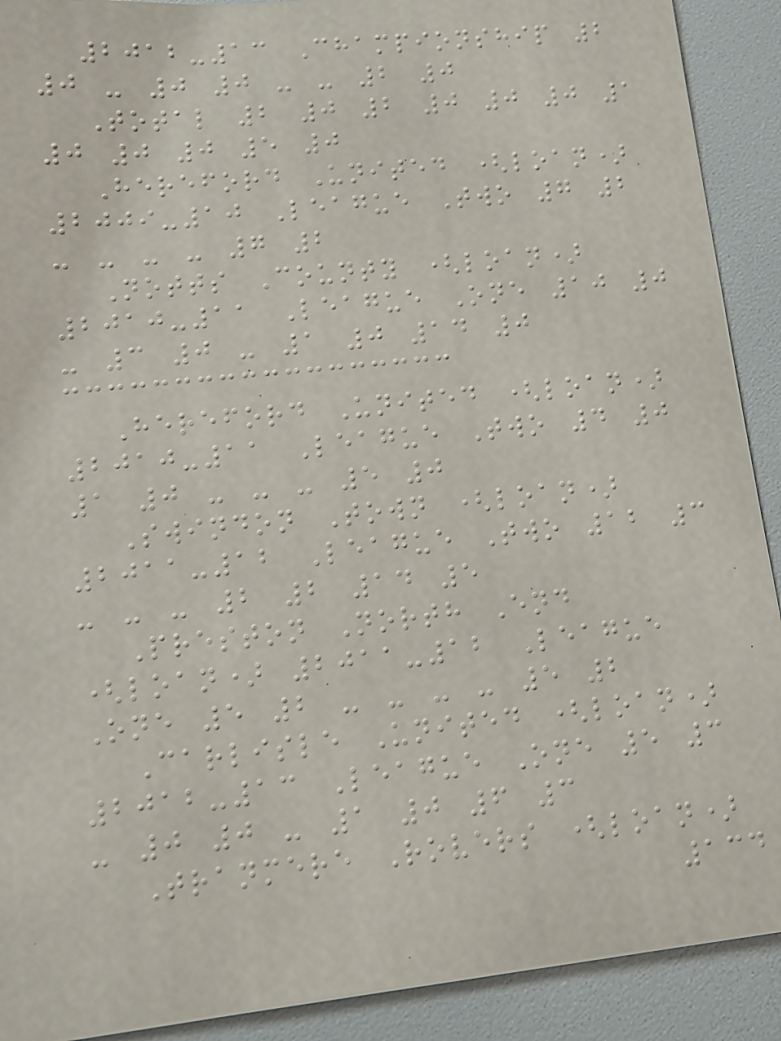2012-13 Championship 2
0 - 0 0 - - 2 0
Total 2 0 2 0 0 0 1
0 0 0 5 0
Hereford United (loan)
2009-10 League Two 7 2
- - - - 7 2
Notts County (loan)
2010-11 League One 10 0
- 3 0 - 1 0 14 0
Hereford United (loan)
2010-11 League Two 4 0
1 0 - - - 5 0
Swindon Town (loan)
2011-12 League Two 12 3
- - - 2 2 14 5
Preston North End
(loan) 2011-12 League
One 5 2 - - - - 5 2
Carlisle United (loan)
2012-13 League One 5 3
- 0 0 - 1 0 6 3
Tranmere Rovers (loan)
134
